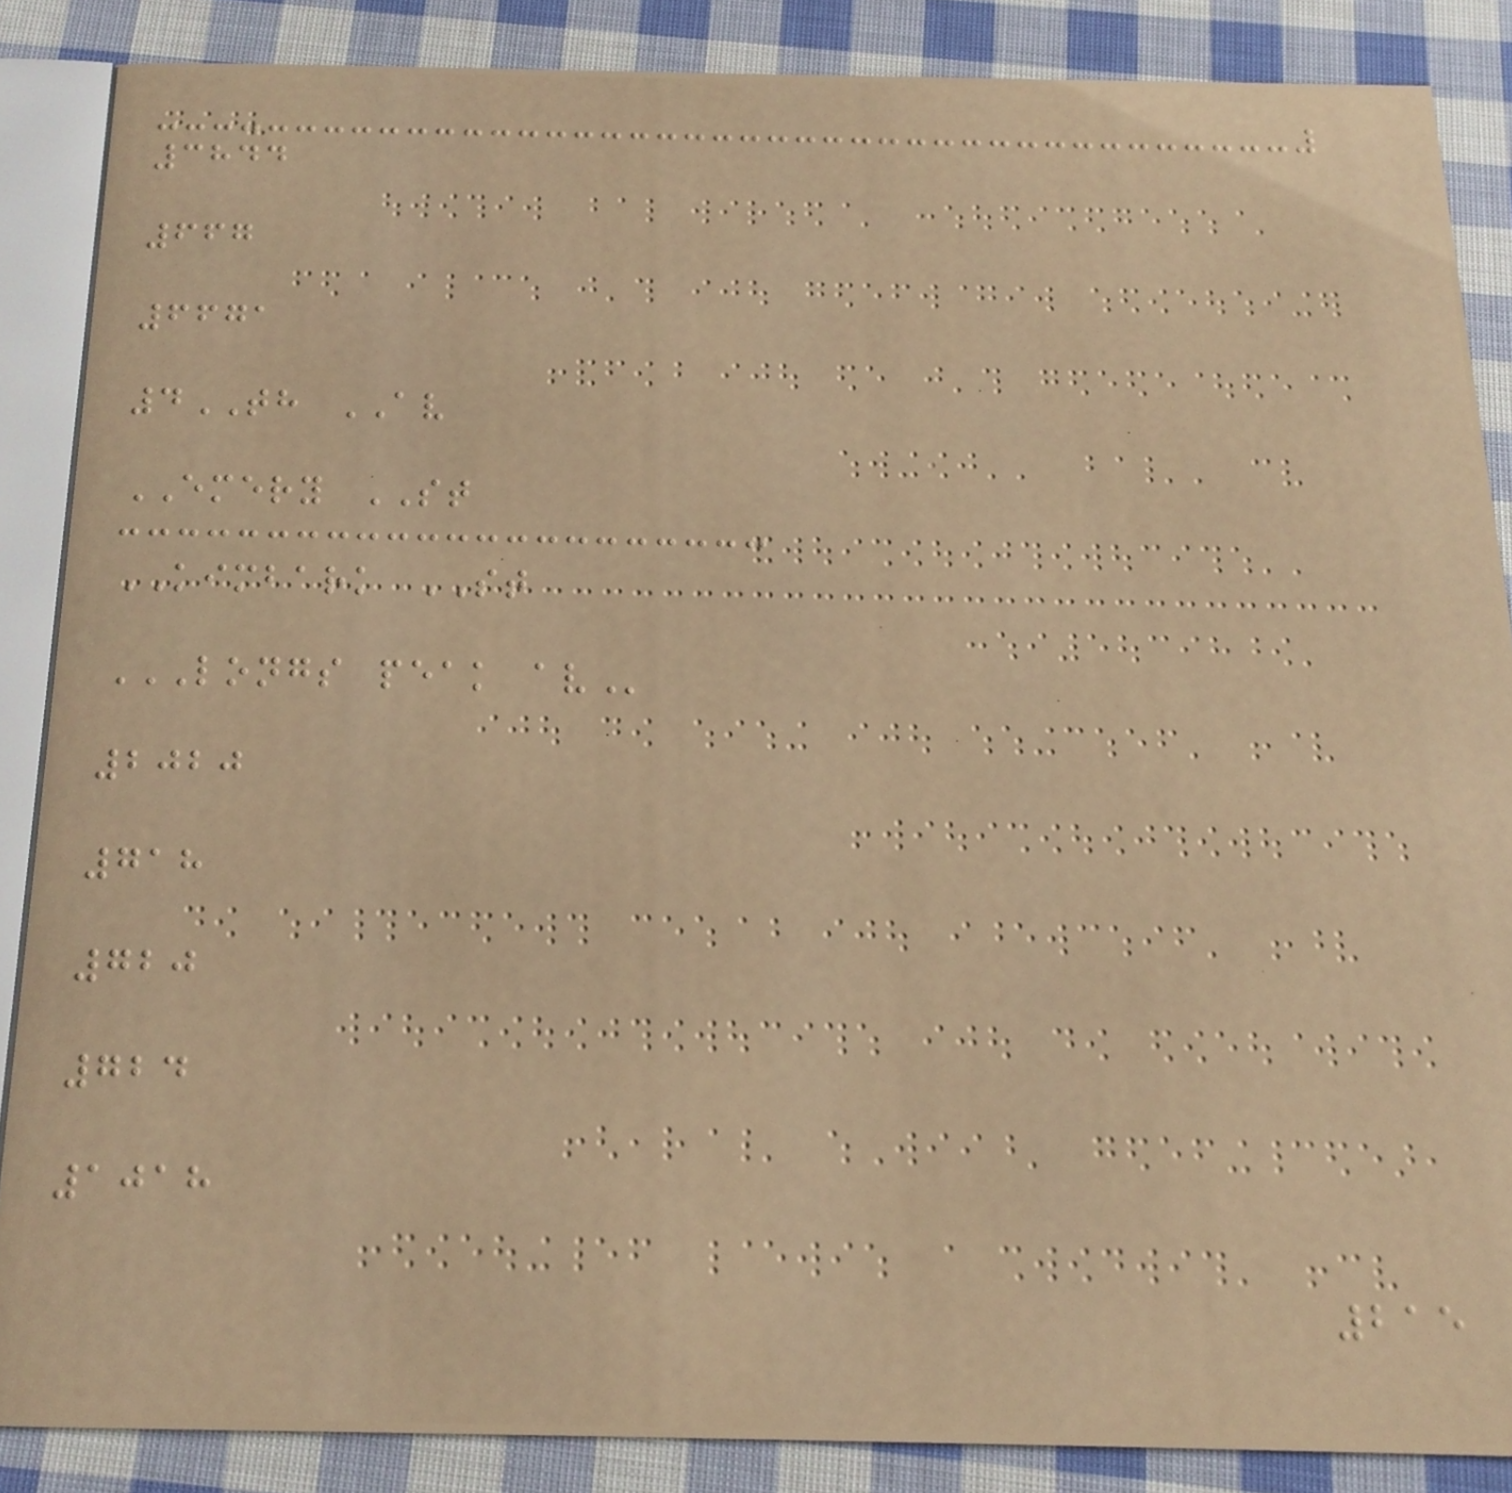3844
667
6671
4TH AV
EMERY ST
KIMBARK ST
LONGS PEAK AV
2020
718
720
724
1018
215
